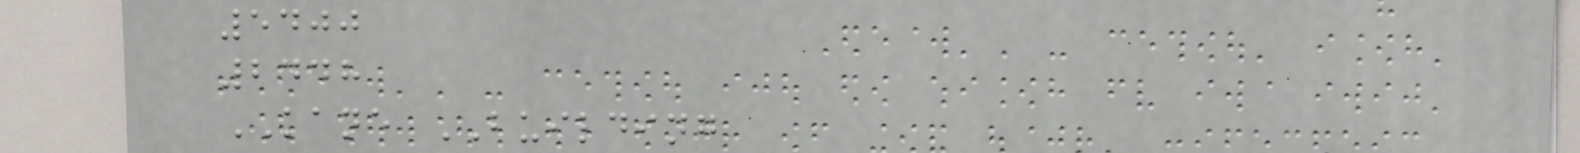5400
2448
KANE BUILDING
